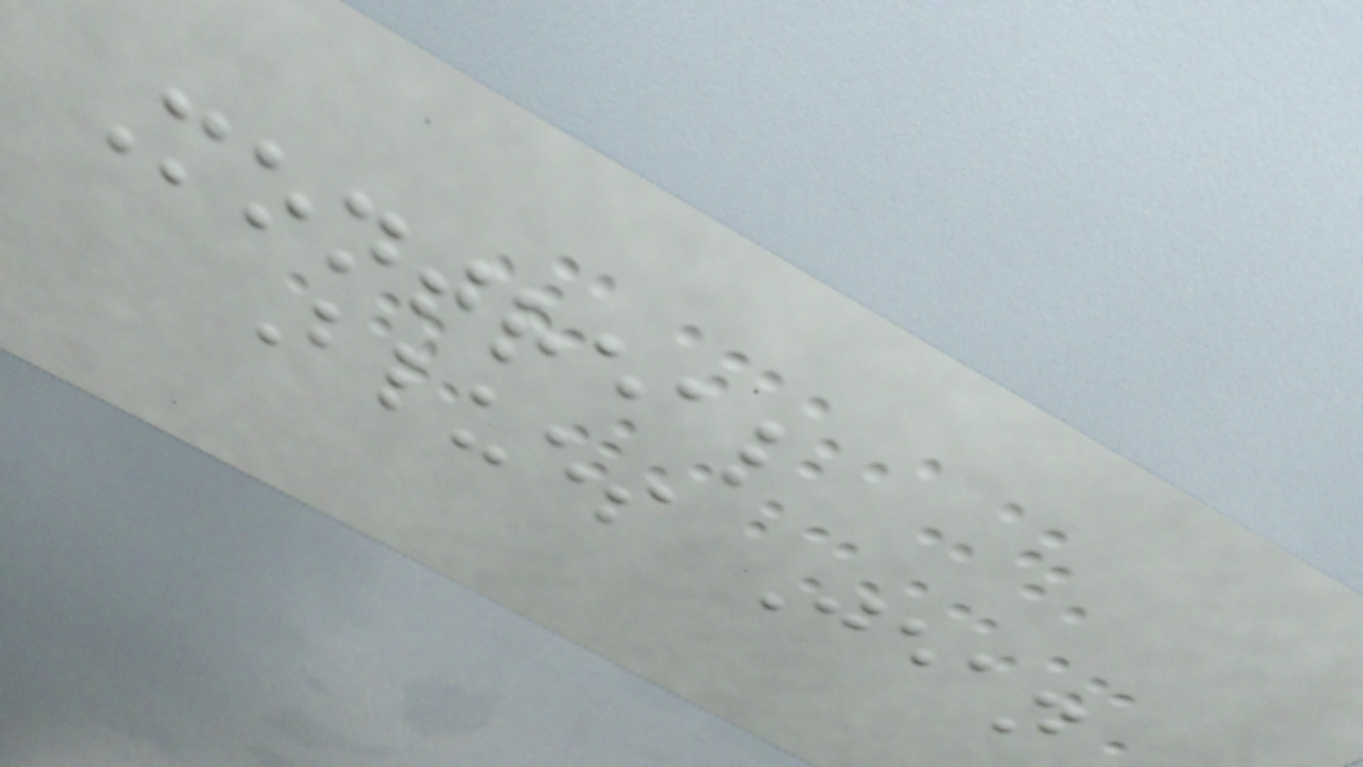Montreal
Blues Jean
